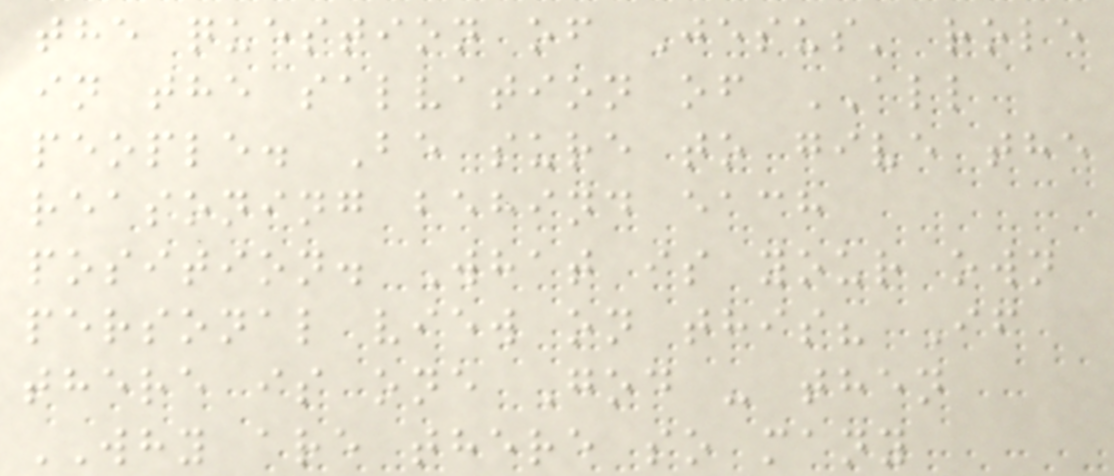the question of Jesus' role
in the salvation of ALL
people. Be sure to give the
reasoning behind each
position. What is your own
personal view on this? If
there is one God - then
WHY are there so many
